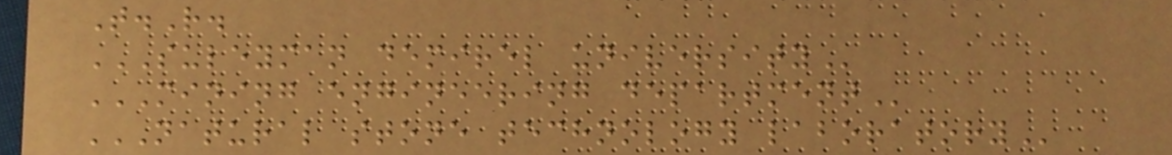T.R.
SULEYMAN DEMIREL UNIVERSITY
MINING ENGINEERING DEPARTMENT
NATURAL STONE TECHNOLOGY LABORATORY
